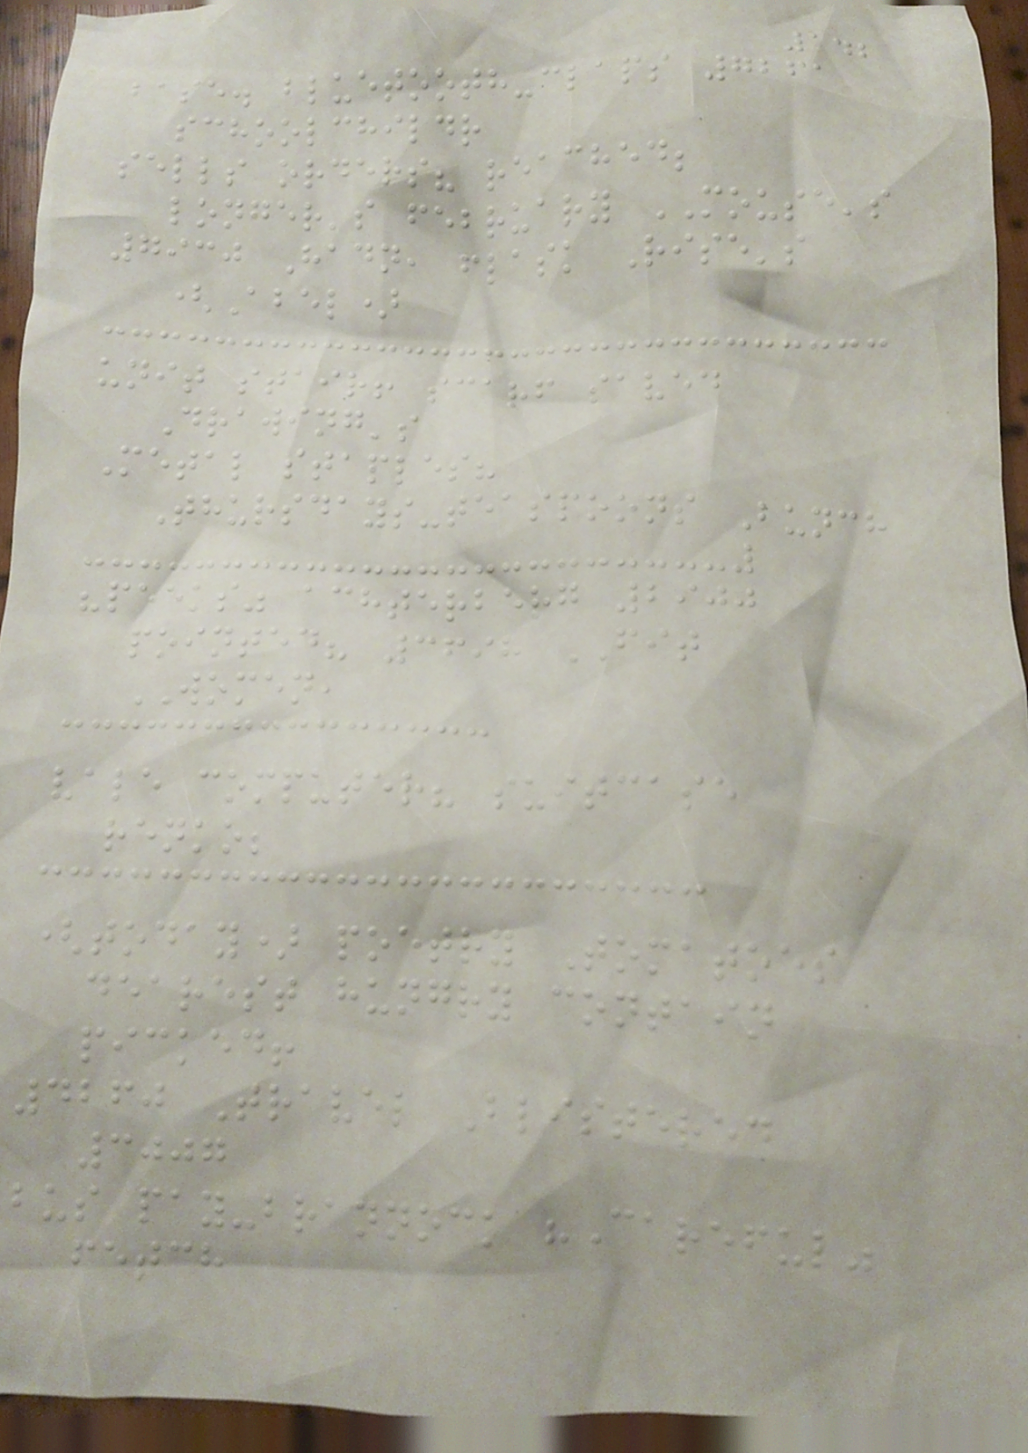142
base. bluetooth-claps 7261
schoolchildr
sells orders? reached;
longer's february MOUSE's
7930 Hadn, flask Rise's
(Abel)
unit stair! scarf saved
Drawing's
Metal staples?
Thursdays-teaspoons Bunch
"peeks" achterberg 2900
pointed? 3698 FIT
WOMEN,
vale computer? suitcase
renko;
(today) poetry Tomatoes
dearest hungry contain
picked!
4260 Travel Blistered
3007
bus pay-brannock "Careful"
fetch
